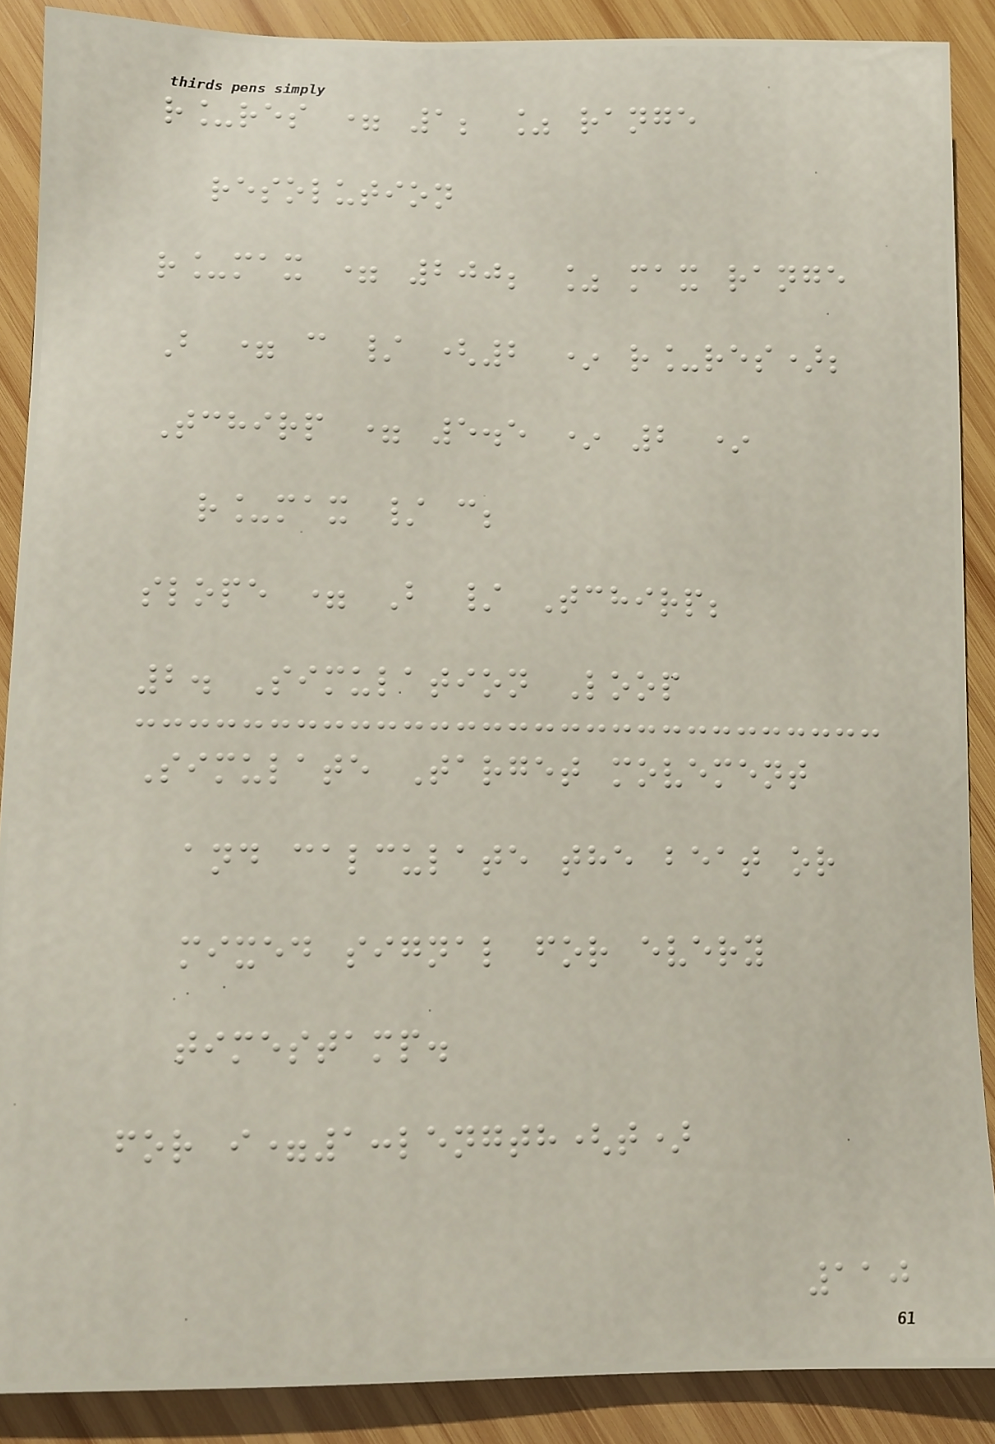r_res = 1; % range
resolution
r_max = 200; % max range
B = c / (2 * r_res);
Tchirp = 5.5 * 2 *
r_max / c;
slope = B / Tchirp;
2. Simulation Loop
Simulate Target movement
and calculate the beat or
mixed signal for every
timestamp.
for i=1:length(t)
110
